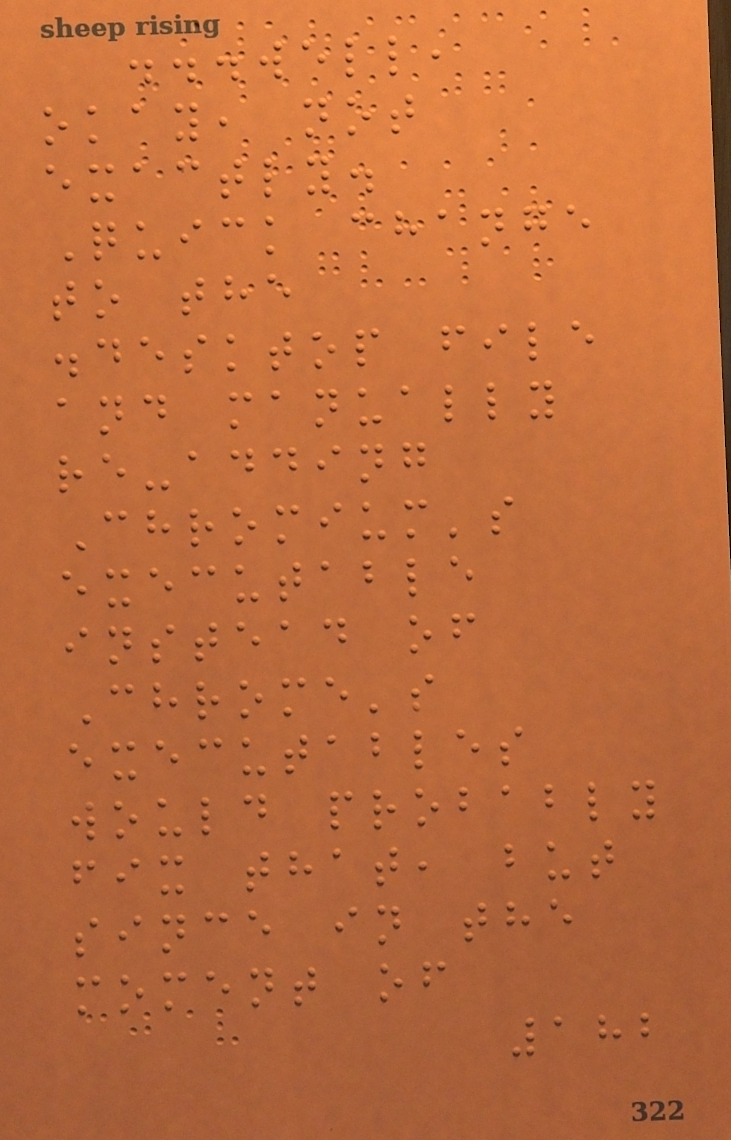...well,
okay, not
exactly.
Quick change
to the
.desktop file
and manually
re-adding
Chromium's
executable
instead of
Chrome's
executables
would probably
fix that, but
since in the
moment of
182
